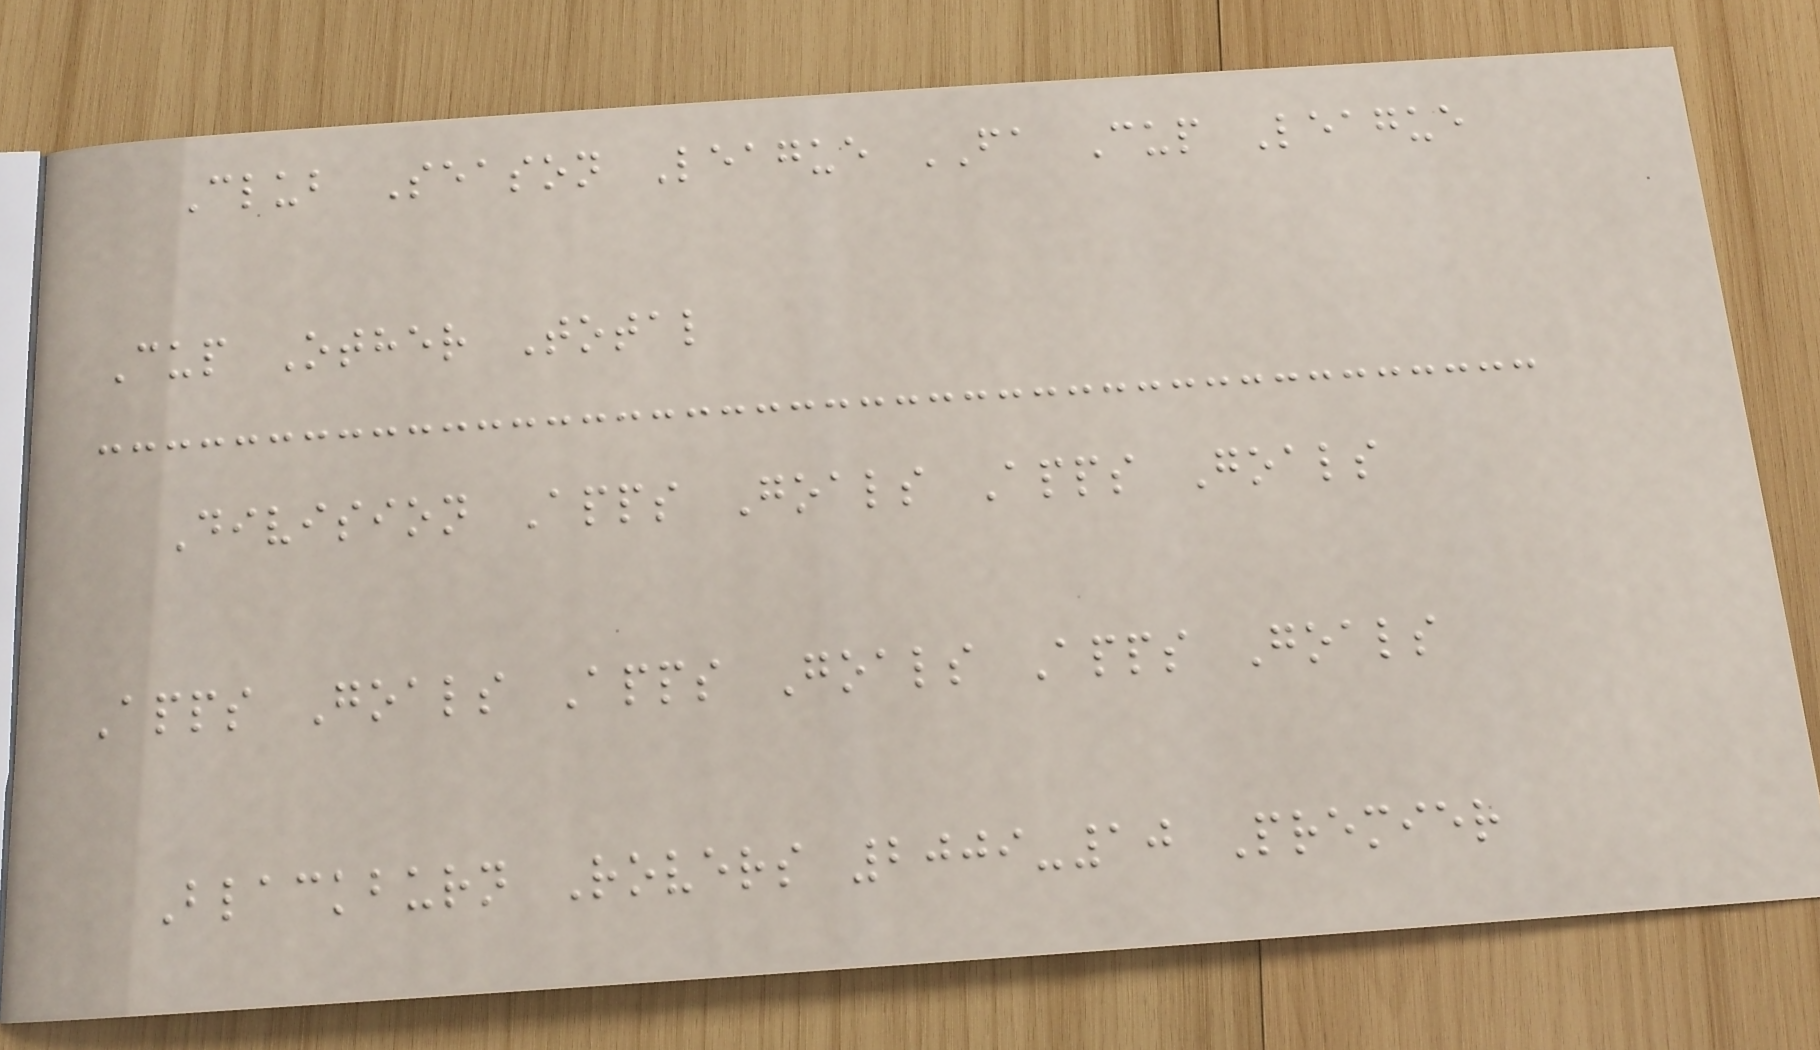Club Season League FA Cup League
Cup Other Total
Division Apps Goals Apps Goals
Apps Goals Apps Goals Apps Goals
Blackburn Rovers 2009-10 Premier
